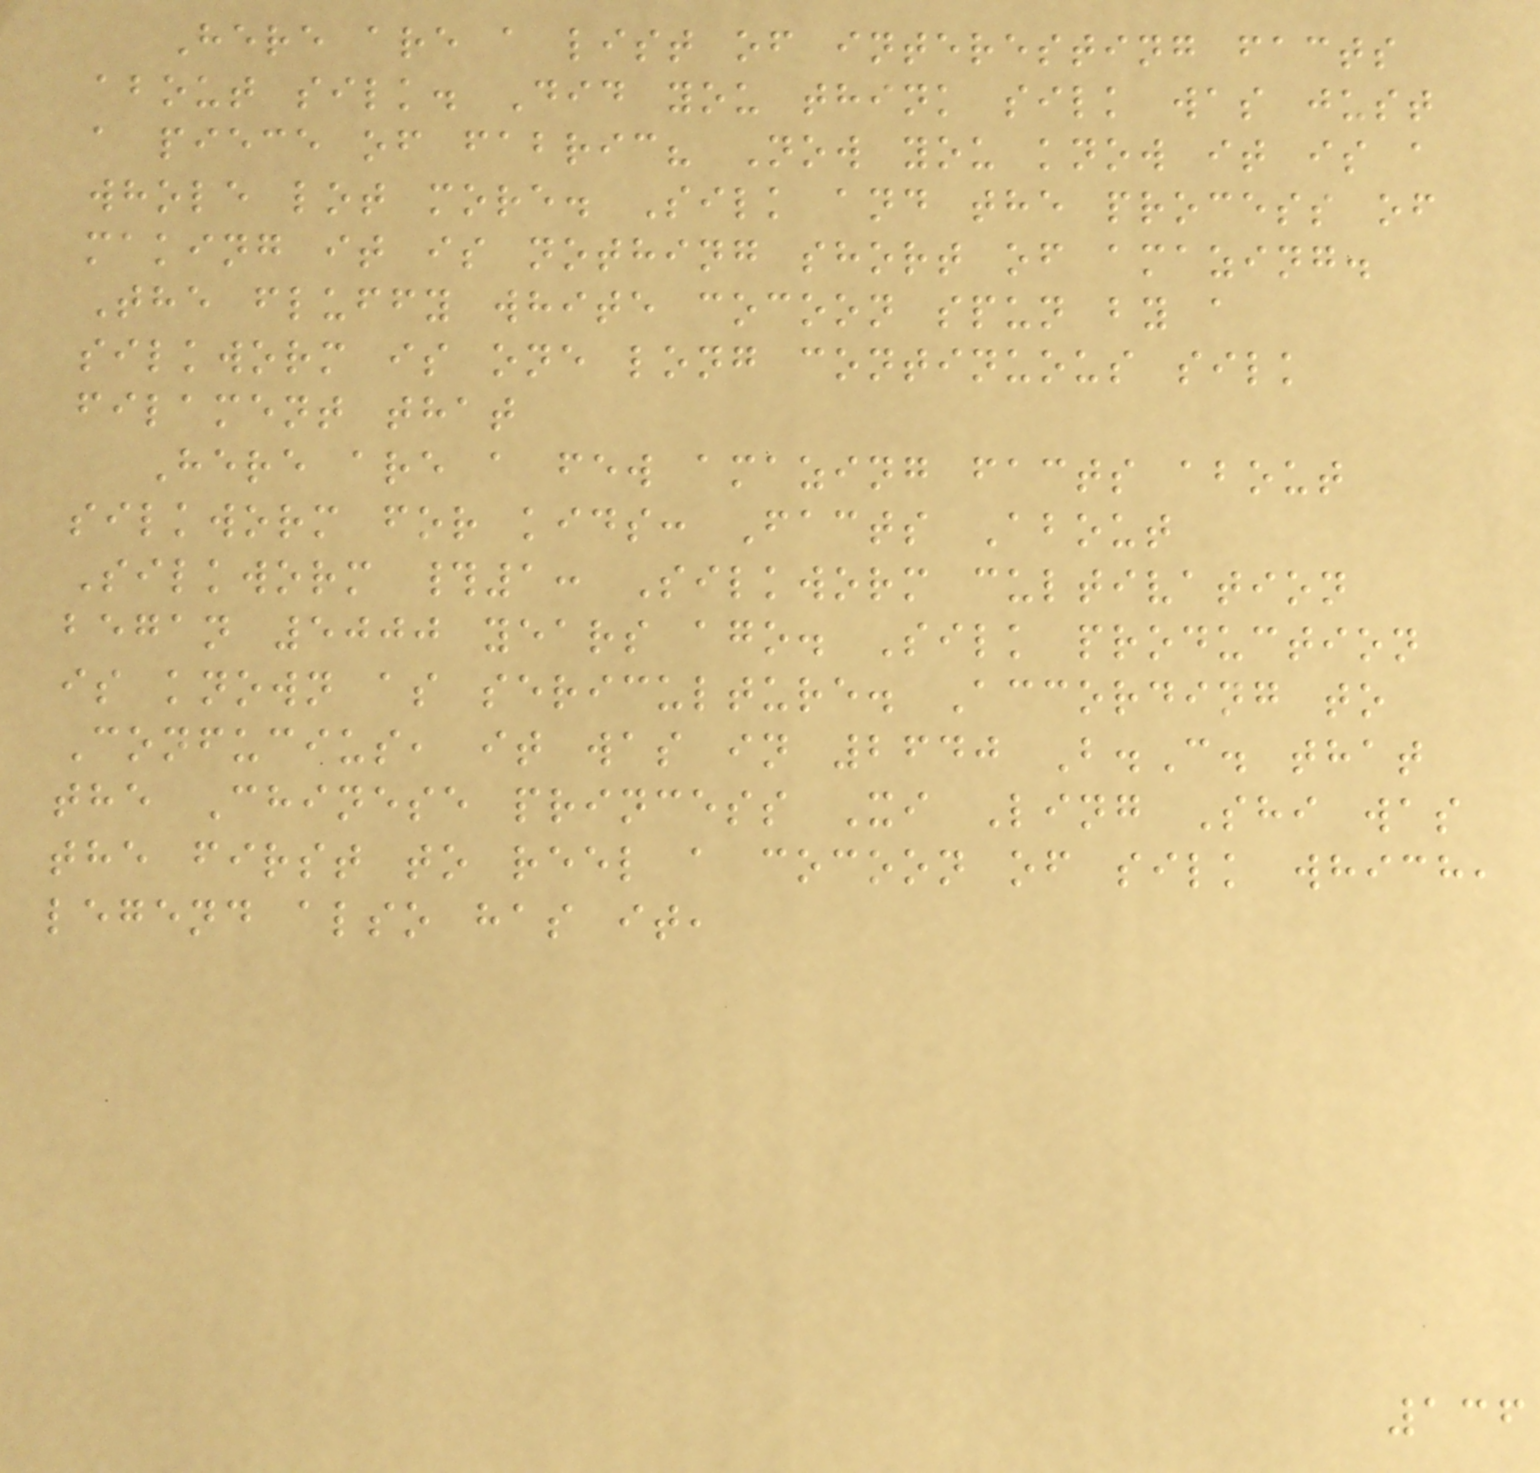Here are a list of interesting facts
about silk. Did you think silk was just
a piece of fabric? Now you know it is a
whole lot more. Silk and the process of
making it is nothing short of amazing.
The fluffy white cocoon spun by a
silkworm is one long continuous silk
filament that
Here are a few amazing facts about
silkworm for kids: Facts About
Silkworm #1: Silkworm cultivation
began 5000 years ago. Silk production
is known as sericulture. According to
Confucius, it was in 2640 B.C. that
the Chinese princess Xi Ling Shi was
the first to reel a cocoon of silk which,
legend also has it,
136
